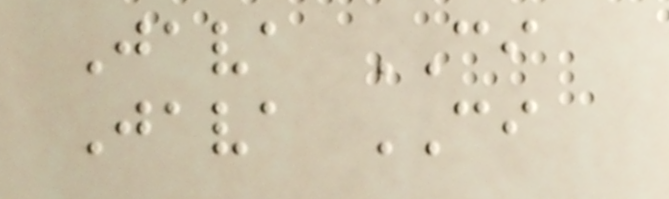Java CI
Java CI
